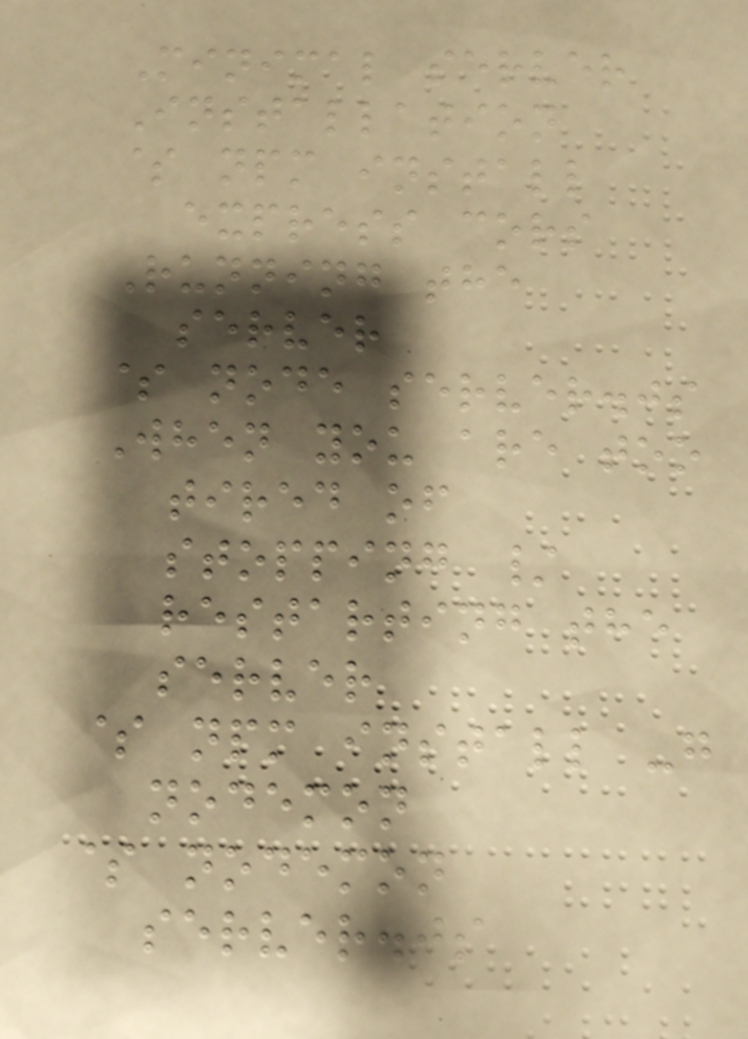Minimal server
Installation
$ npm install
express cors
Running the
server
$ node server.js
When you are too
tired of
stopping /
restarting the
server
$ npm install -g
nodemon
$ nodemon
server.js
